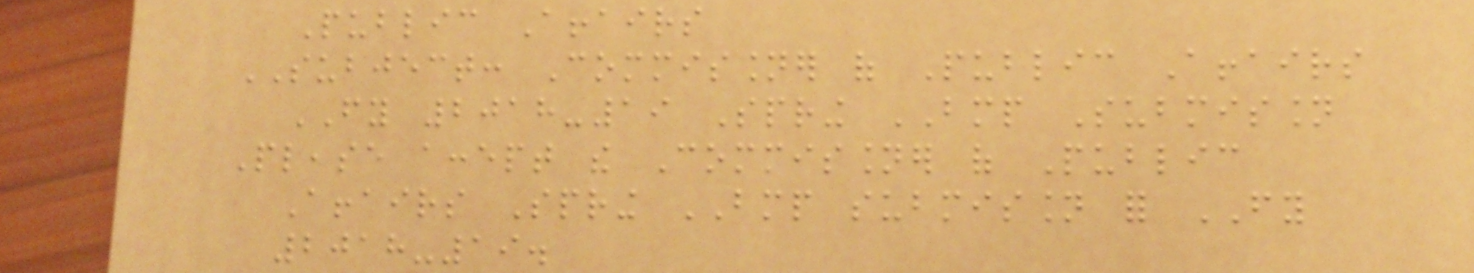Public Affairs
SUBJECT: Commissioner of Public Affairs
FY 2018-19 Spring BMP Submission
Please accept the Commissioner of Public
Affairs Spring BMP submission for FY
2018-19.
